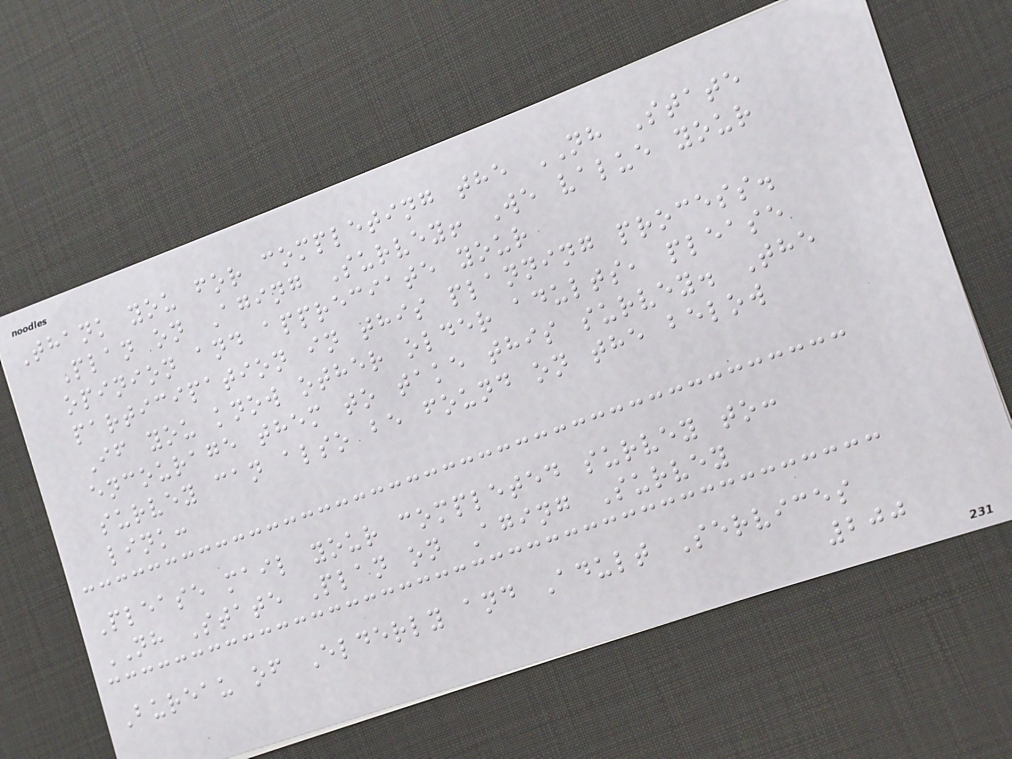Thank you for completing the NH State
Plan on Aging Survey! We value your
opinion and appreciate your
participation in this planning process.
If you know other older adults, please
encourage them to take this survey. The
survey can also be found on the below
link:
Please mail your completed survey to:
NH State Plan on Aging Survey
Bureau of Elderly and Adult Services
200
